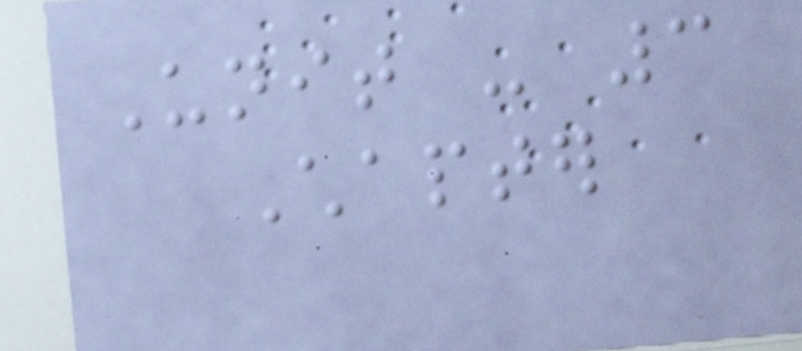Unit - 3
Chapter
